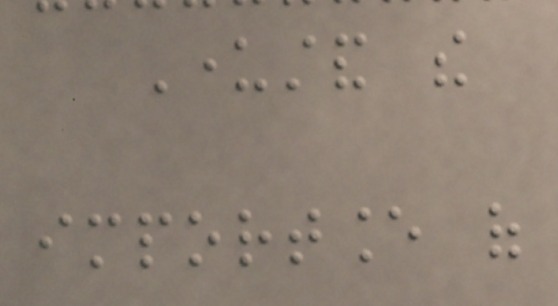Understand the
importance of
